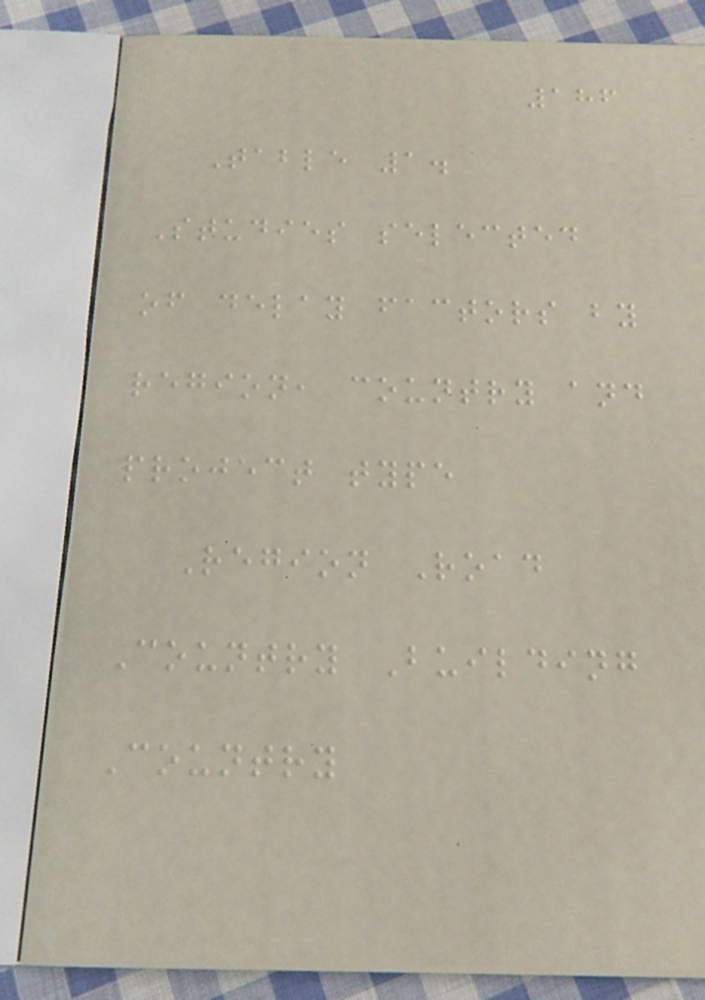186
Table 1.
Studies selected
of delay factors by
region, country and
project type
Region Road
Country Building
Country
